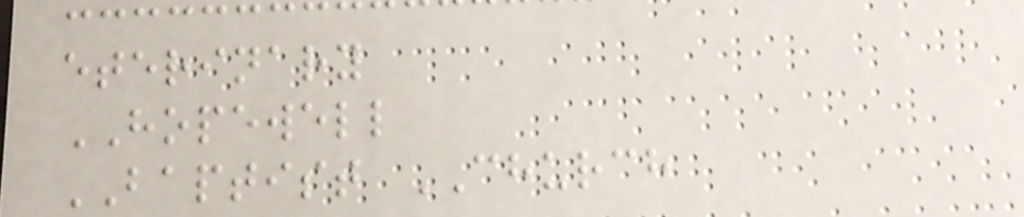eterinary
HOPEWELL
BAPTIST CHURCH
